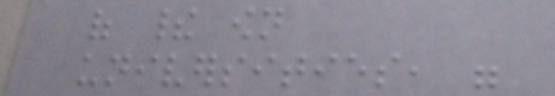of their own
universities, were
